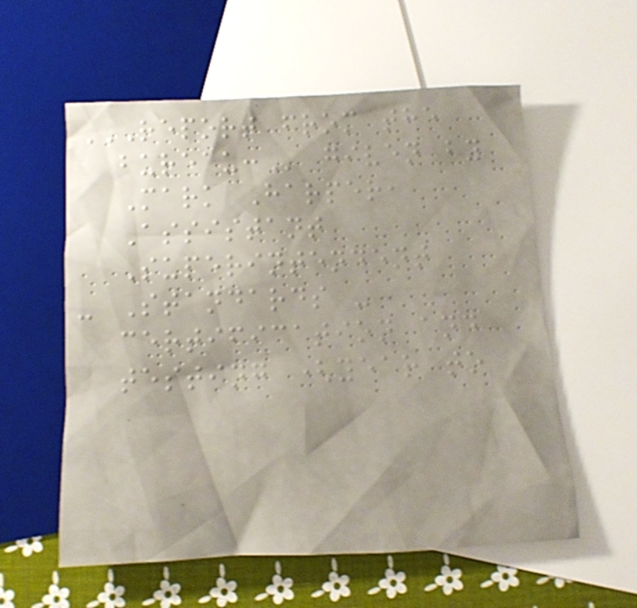REPORT FROM THE
BUREAU: given by
Mark Harper,
Assistant
Superintendent
- Standards -
certification and
testing (year to
